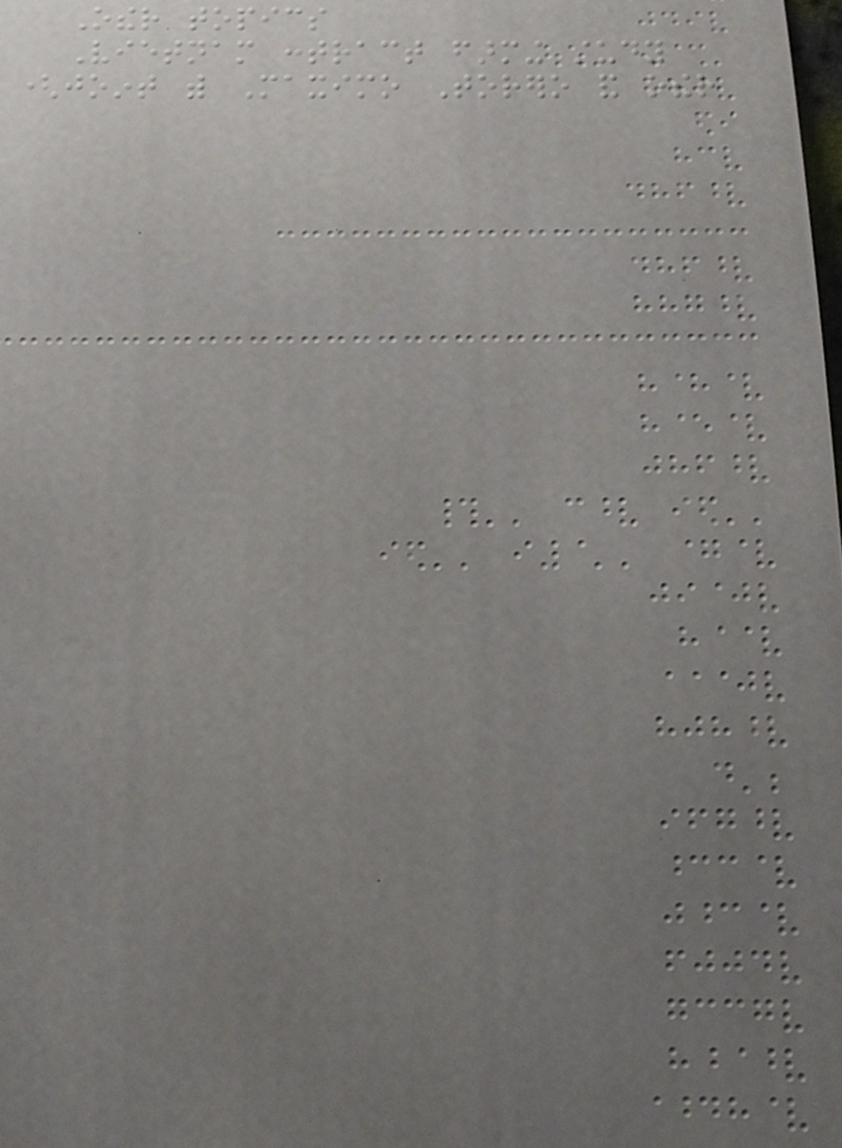Other topics
Vietnam contract farming study
(joint with Maximo Torero and other
